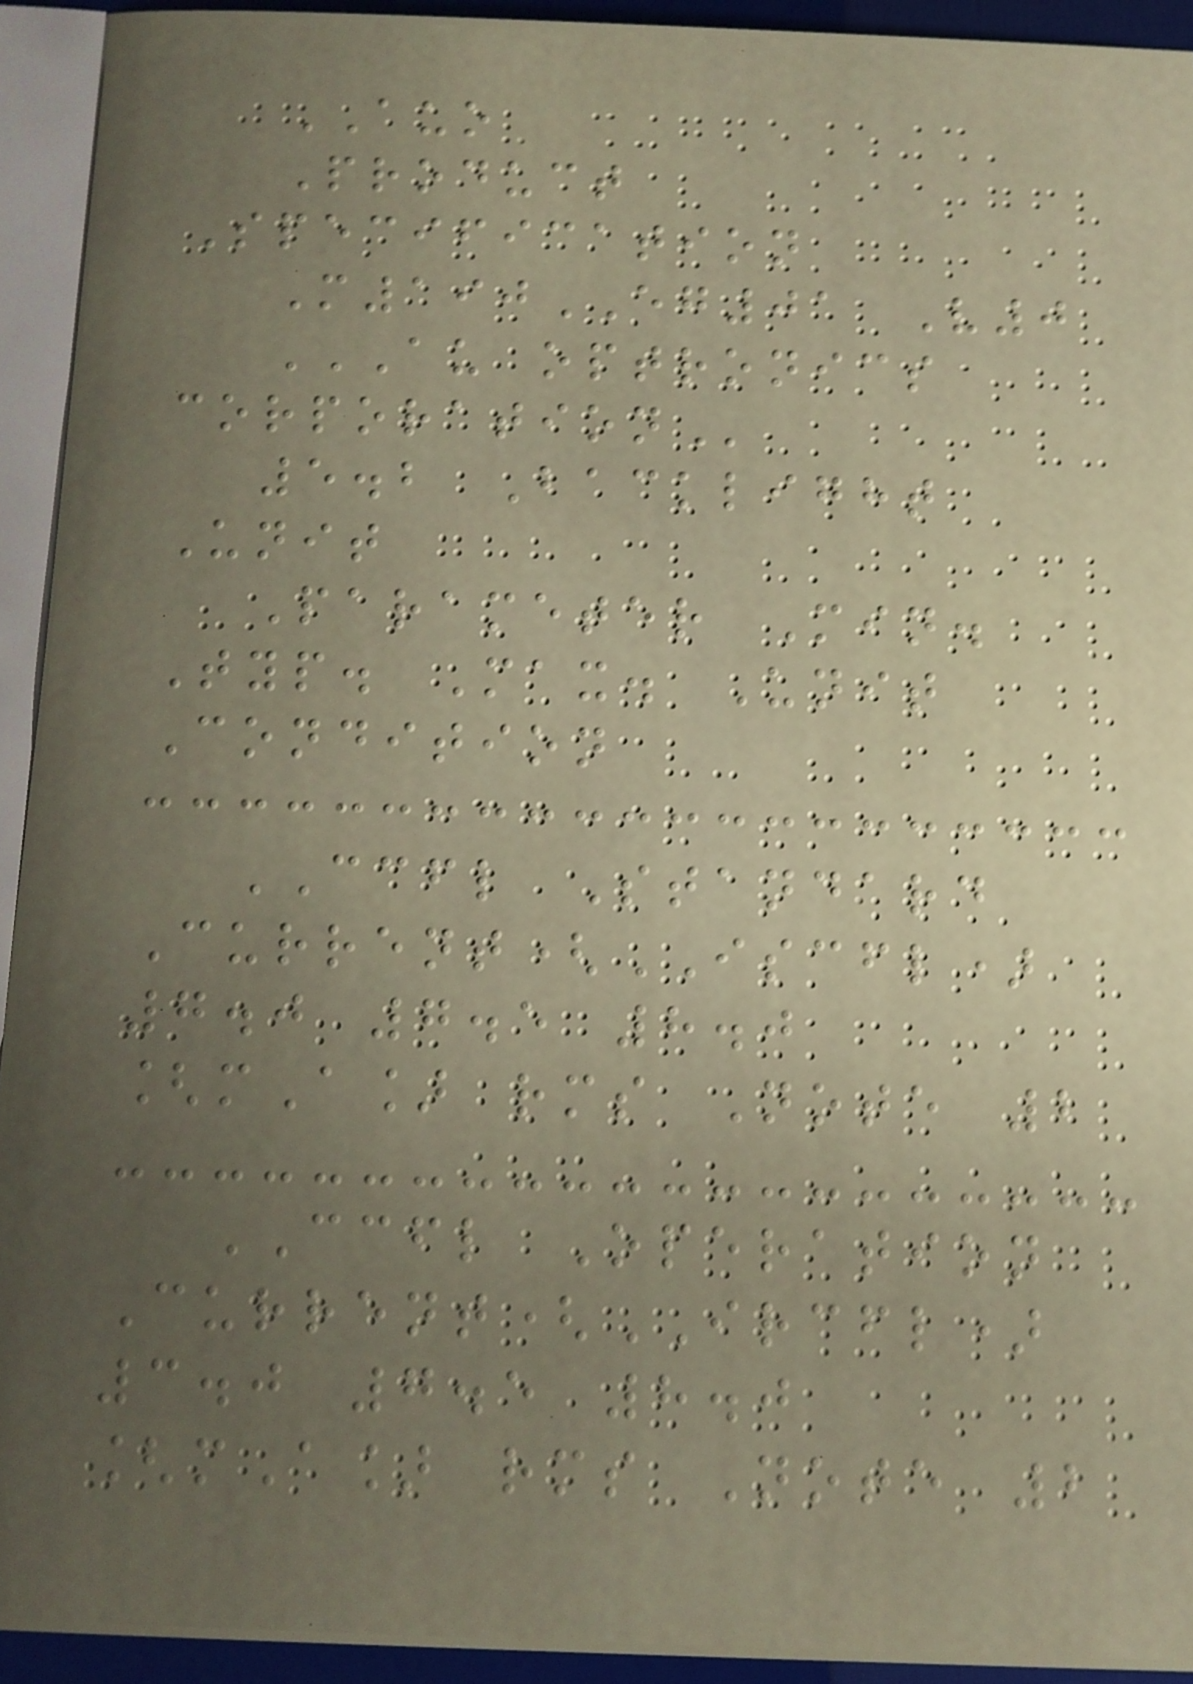AUO
Product
Specification
M190EG01 V0
AU OPTRONICS
CORPORATION
5.2 Backlight
Unit
Parameter Min.
Typ. Max. Unit
Condition
CCFL Standard
Current(ISCFL)
7.0 7.5 8.0
[mA] rms Note 2
CCFL Operation
Current(IRCFL)
3.0 7.5 8.0
[mA] rms Note 2
